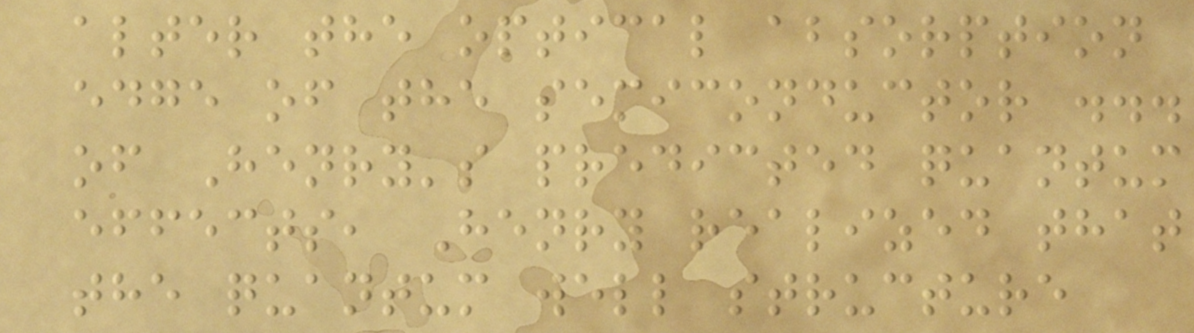alter the optical absorption
edge of the semiconductor ...
of Henry's predicted quantum
effects, Henry realized that
the quantum well structure
